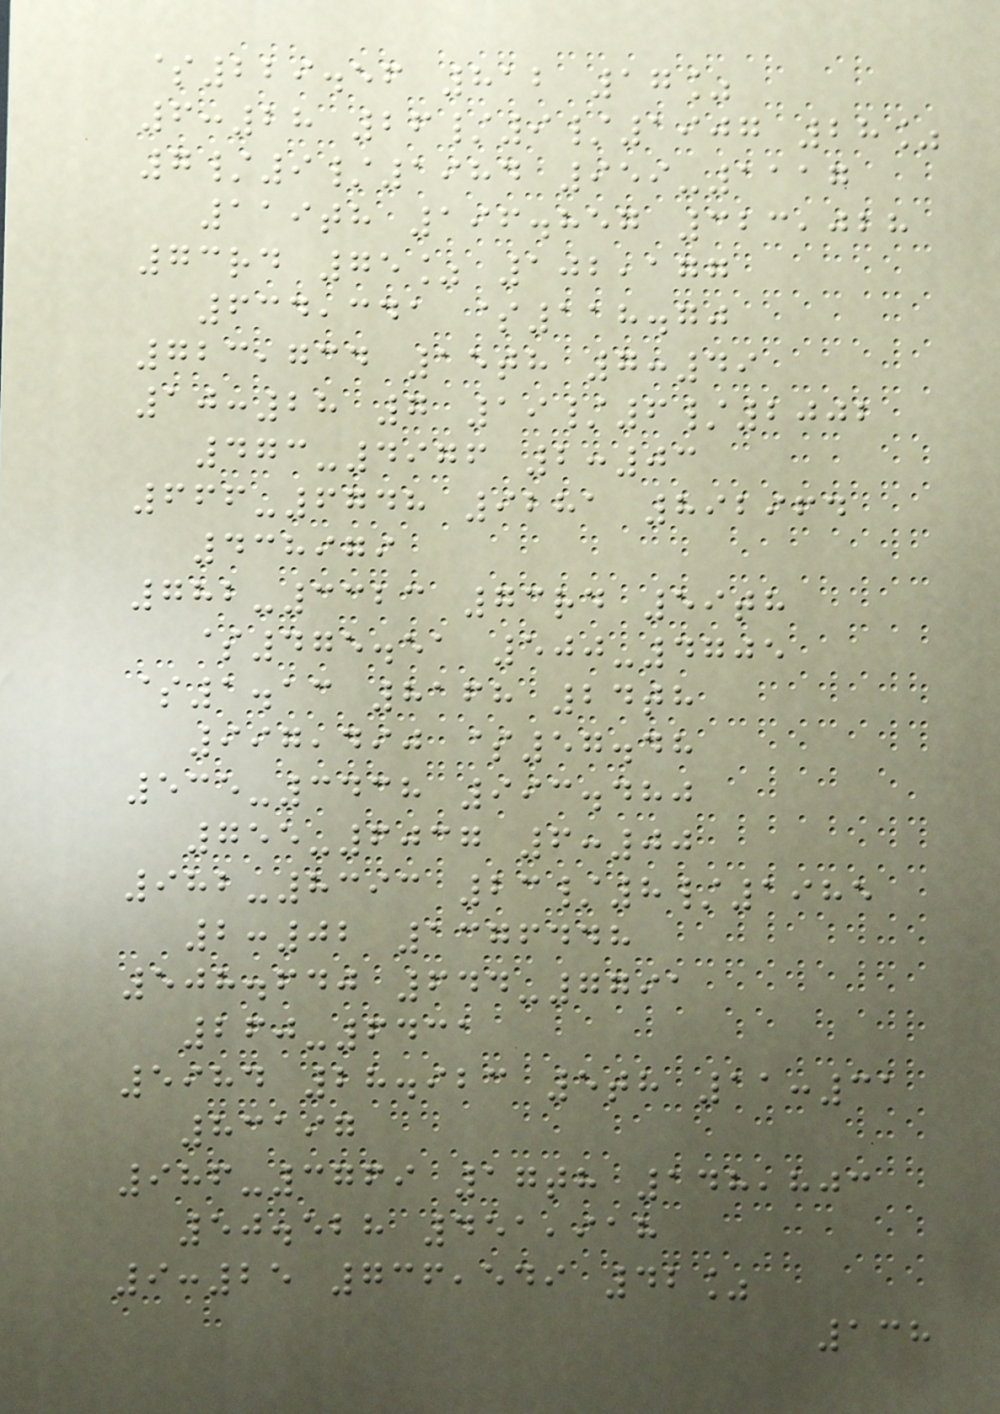$229.56 812 17%
6:28 26/9/1907 28%
7/9/1984 959-1117
119th 196.857 323,028
73rd 75% 102,177
634,341 $118.70
723,734 15th 7:49
10:28 7 19/6/2002
473-4976 2:03
666-6748 9281 892964
438979
782-3323 73rd 59th
$475.51 500-4705
$1.13 8168 24th
997,490 $57.48
535-3438 993.480
755-6037 6:00
982-8393 23/8/1985
2:02 1376448
508.640 644-7791
260-6431
5984 28.923 5th 11:31
83197
986-3769 17th 148,803
50.528 451,918
9:25 736,549 42%
138
